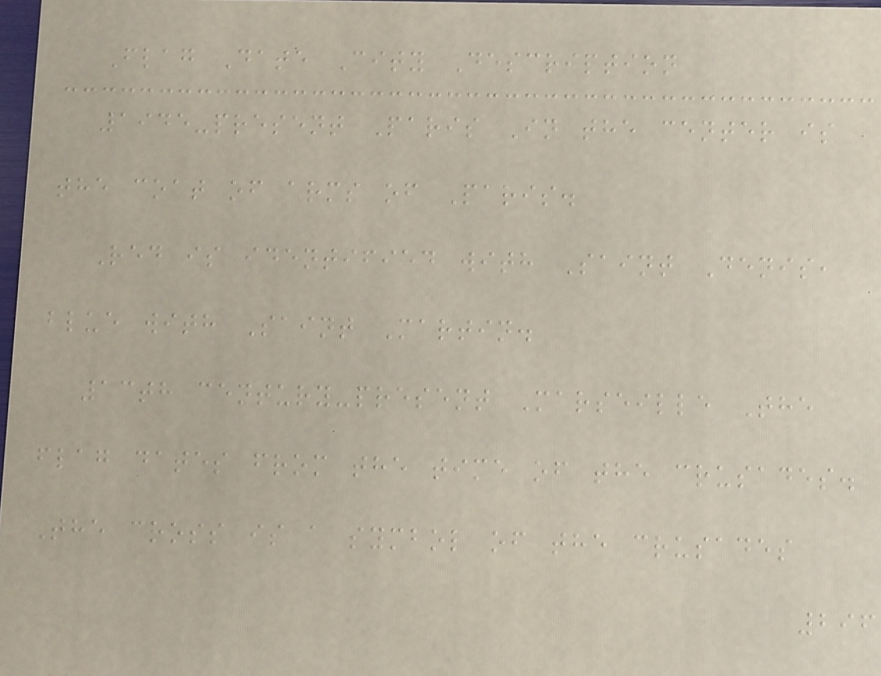Flag Date City Description
1945-present Paris In the center is
the coat of arms of Paris.
Red is identified with Saint Denis,
blue with Saint Martin.
13th century-present Marseille The
flag dates from the time of the crusades.
The cross is a symbol of the crusades
296
